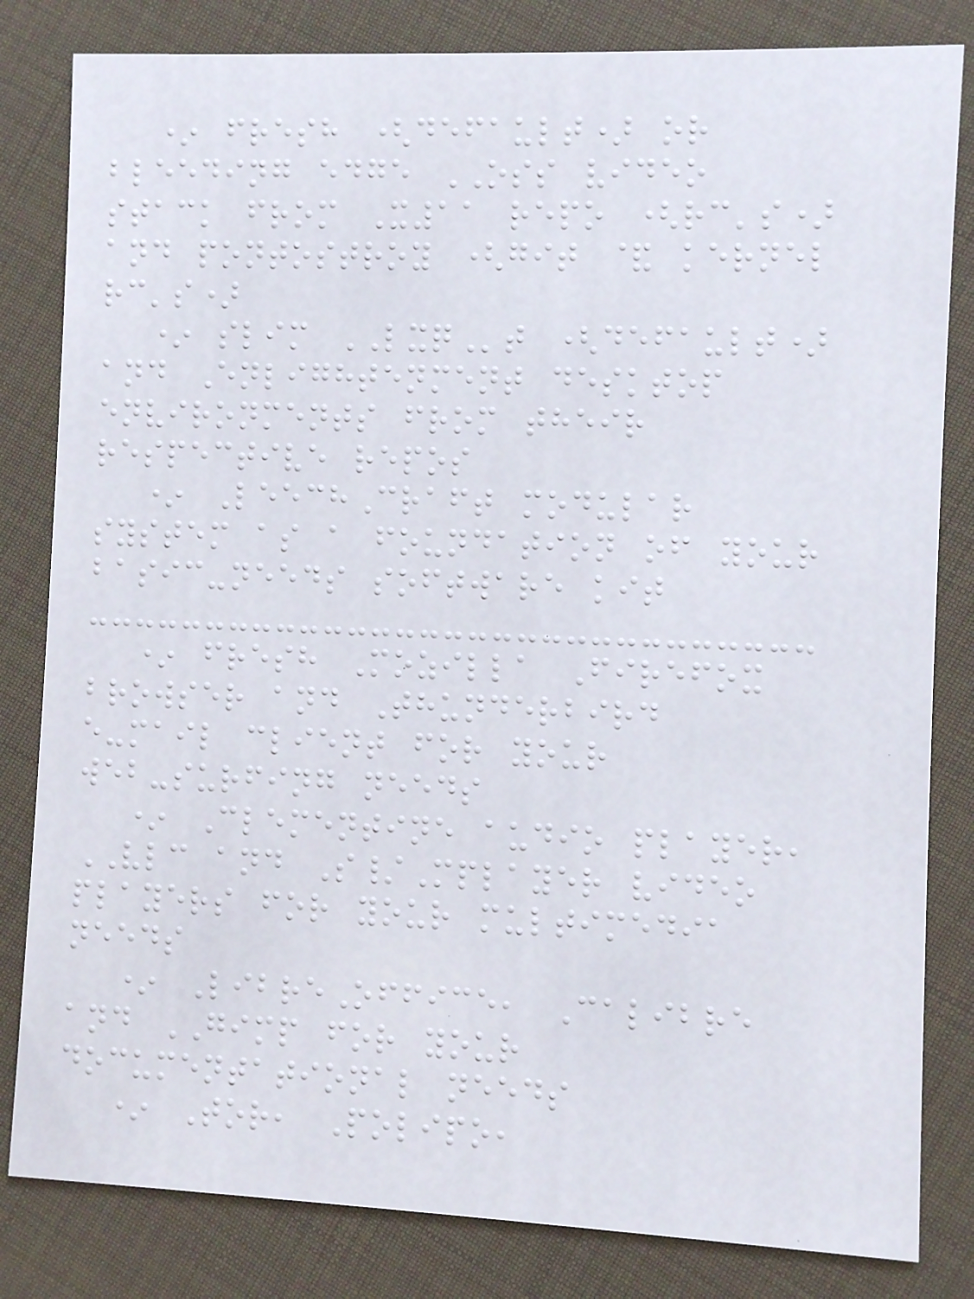* fresh (default) or
bleeding edge OSS video
stack from X11 repo (rc's)
and pontostroy (git & kernel
rc's)
* slim LXQt (default)
and Enlightenment desktop
environments from their
respective repos
* LeechCraft modular
system as a foundation of your
basic-needs software kit
* fresh Mozilla Firefox
browser and Thunderbird
e-mail client for your
web-surfing needs
* Clementine audio player,
VLC and S/Mplayer video
players for your multimedia
needs
* LibreOffice, Calibre
and GIMP for your
documentational needs
* Tor, Polipo,
